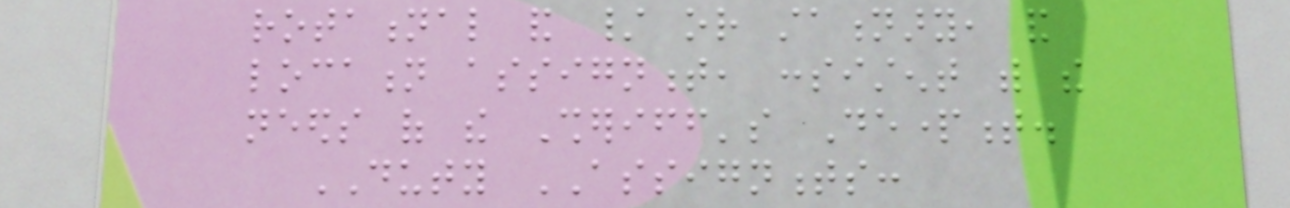rotational and / or stationary, and
location assignment, consistent with the
needs of the Sheriff's Department.
DUTY ASSIGNMENTS:
